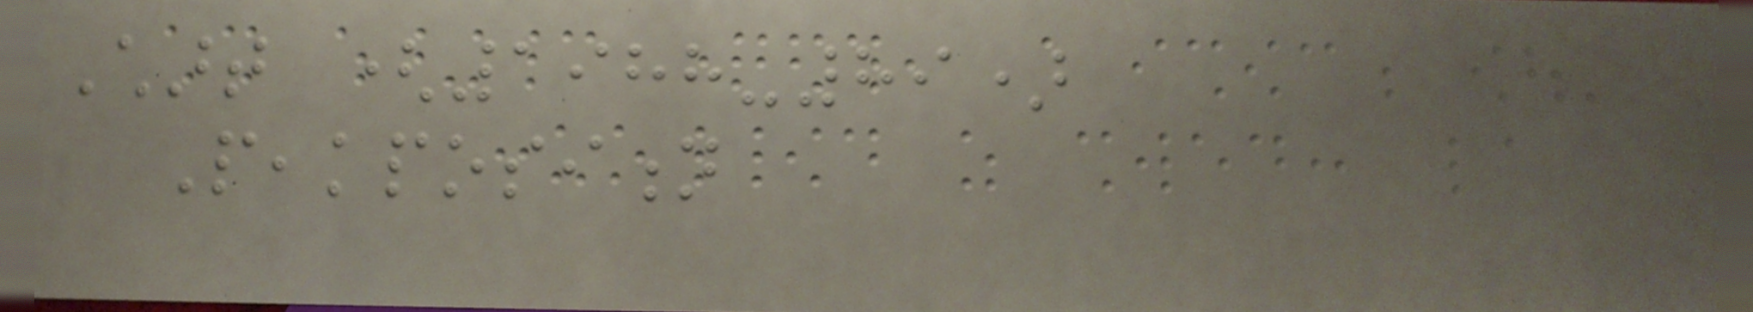Chart (1988-89)
Peakposition
